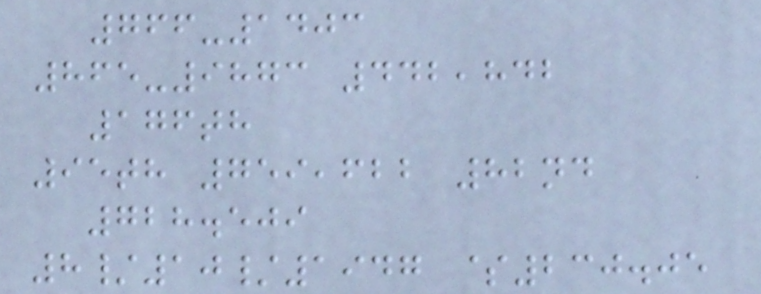766-1403
865-9873 442,842
176th
95th 759,622 82nd
728.509
8/10/1947 $230.05
